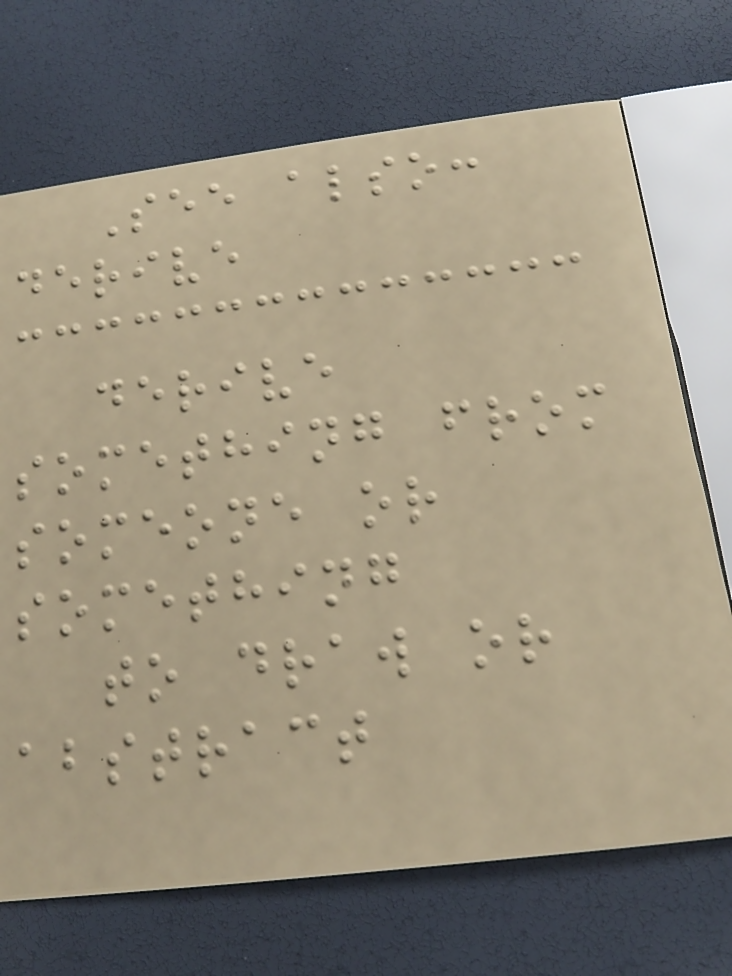See also:
derive
derive
something from
someone or
something
to draw or
abstract
